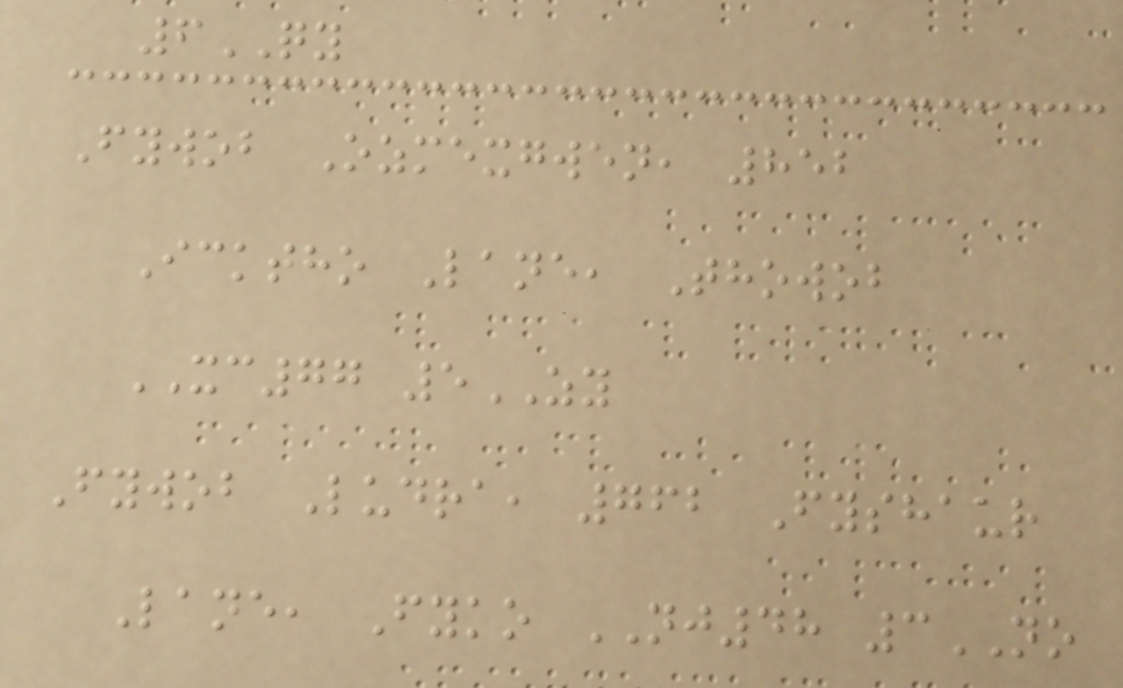6QY
Fywob Ozmexgwen, 852
Icktho Lane, Thowob
XC77 5ZY
Fywob Ludra, 762 Fyshaur
Lane, Fyko NJ48 3NO
